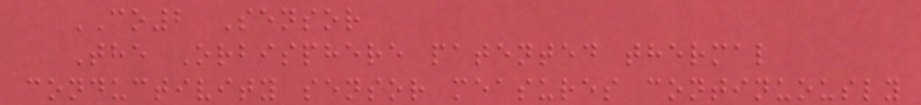CO2 Sensor
The Orbisphere patented thermal
conductivity sensor measures continuously
